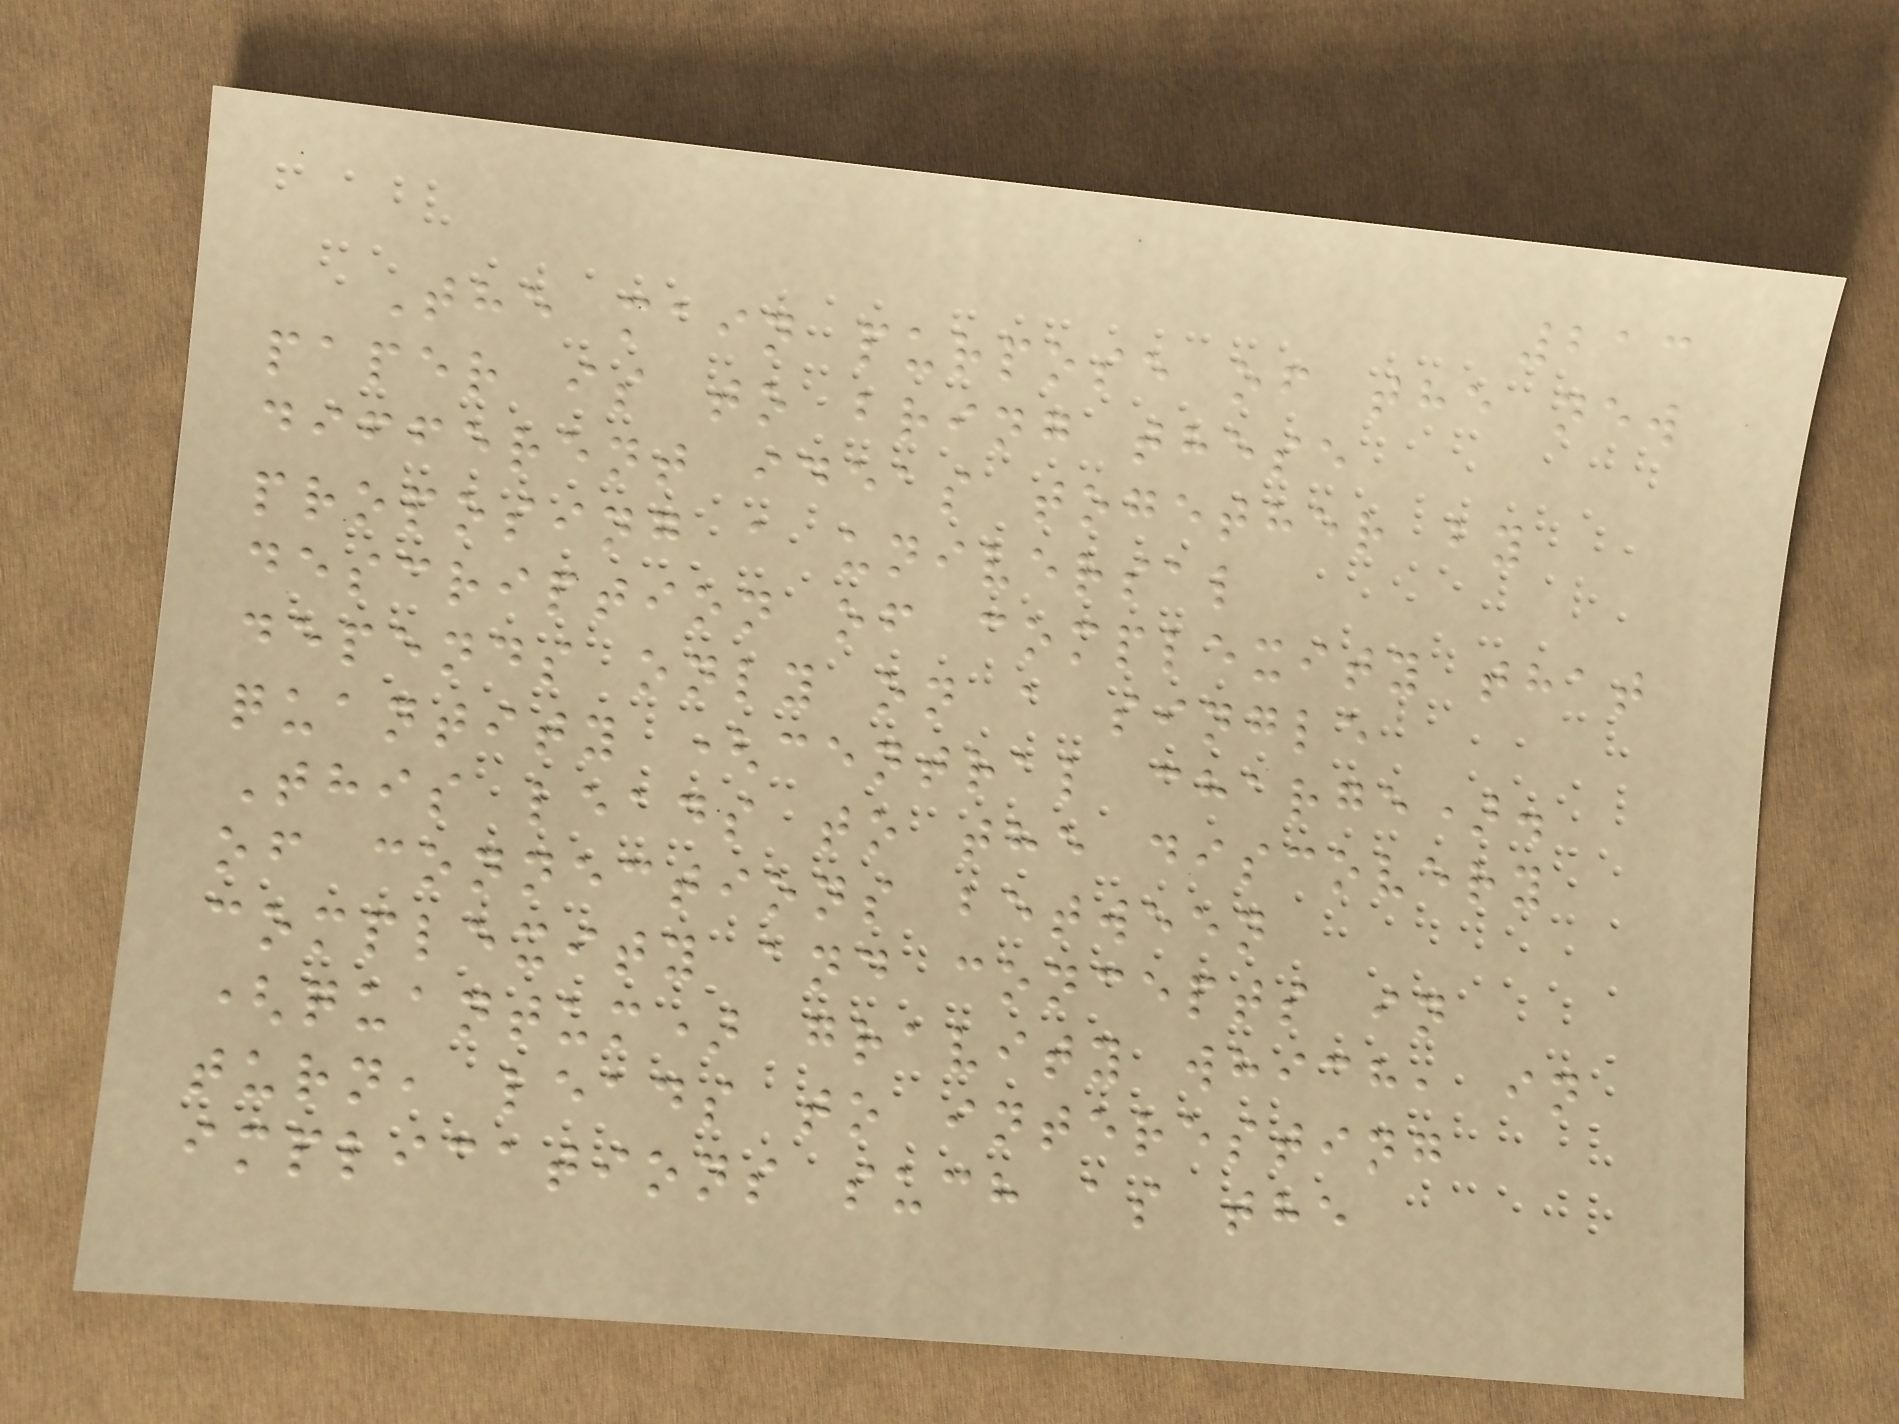213
The main purpose of the new
paper is to bring these
different ideas together by
proposing a universal
description of complexity that
depends only on a single
quantity (central charge).
This leads to the discovery
of connections between
complexity and concepts in
(quantum) gravity which, in
turn, leads to interesting
implications such as the
